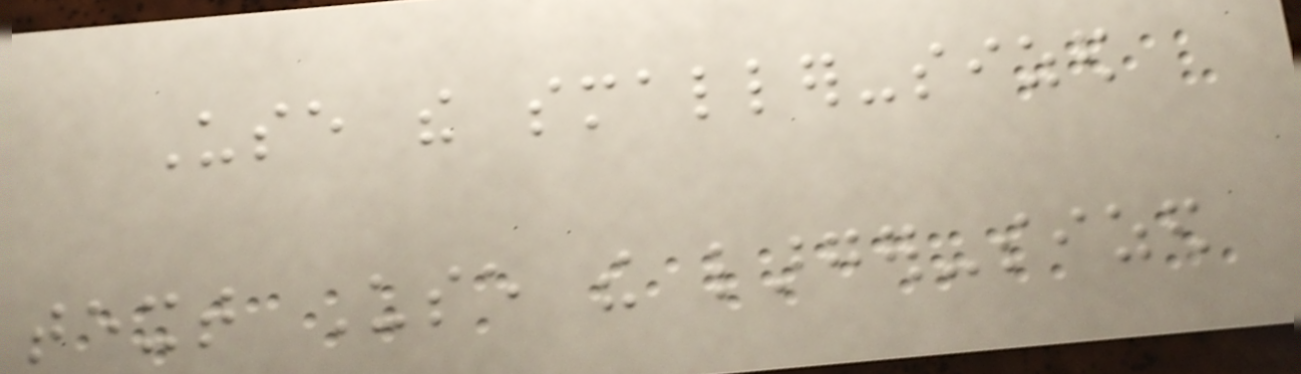Use the smaller-sized
text Use the larger-sized
